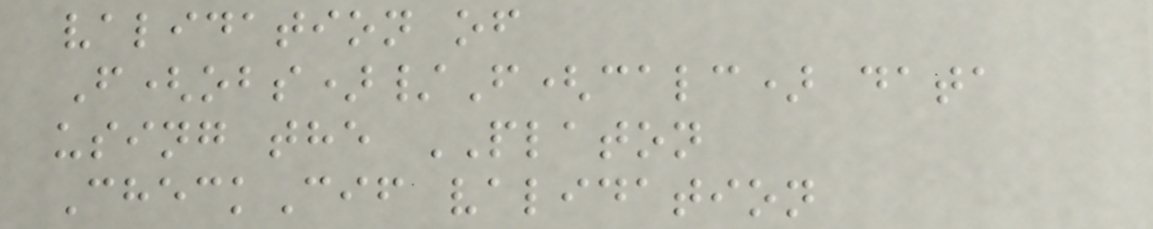validation of
F(obs)/F(calc) data
using the PLATON
CheckCif validation
